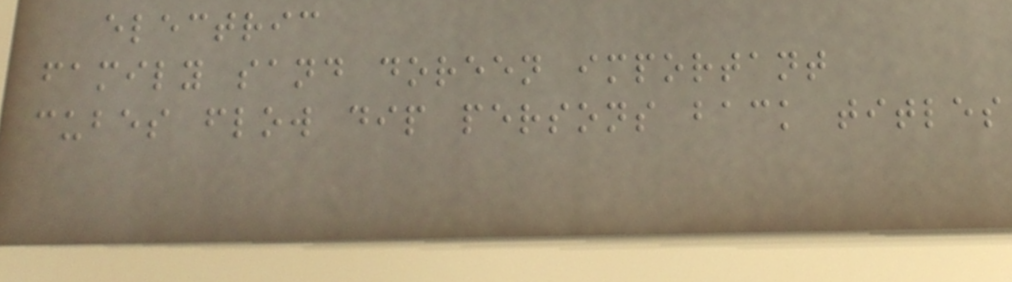electric
family sand doreen important
cubes flow dip persons back titles
